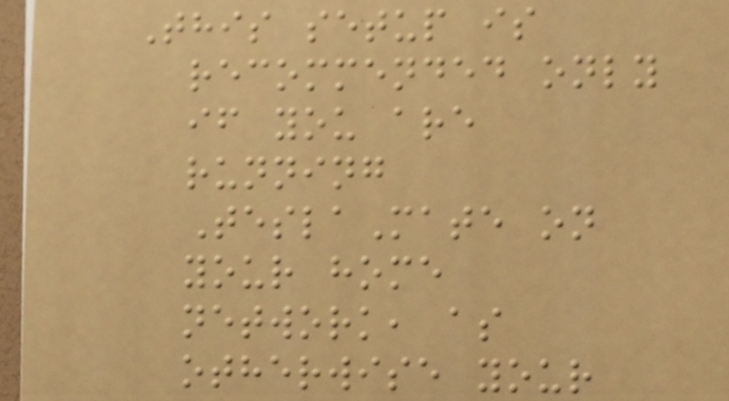This setup is
recommended only
if you are
running
TeslaMate on
your home
network, as
otherwise your
